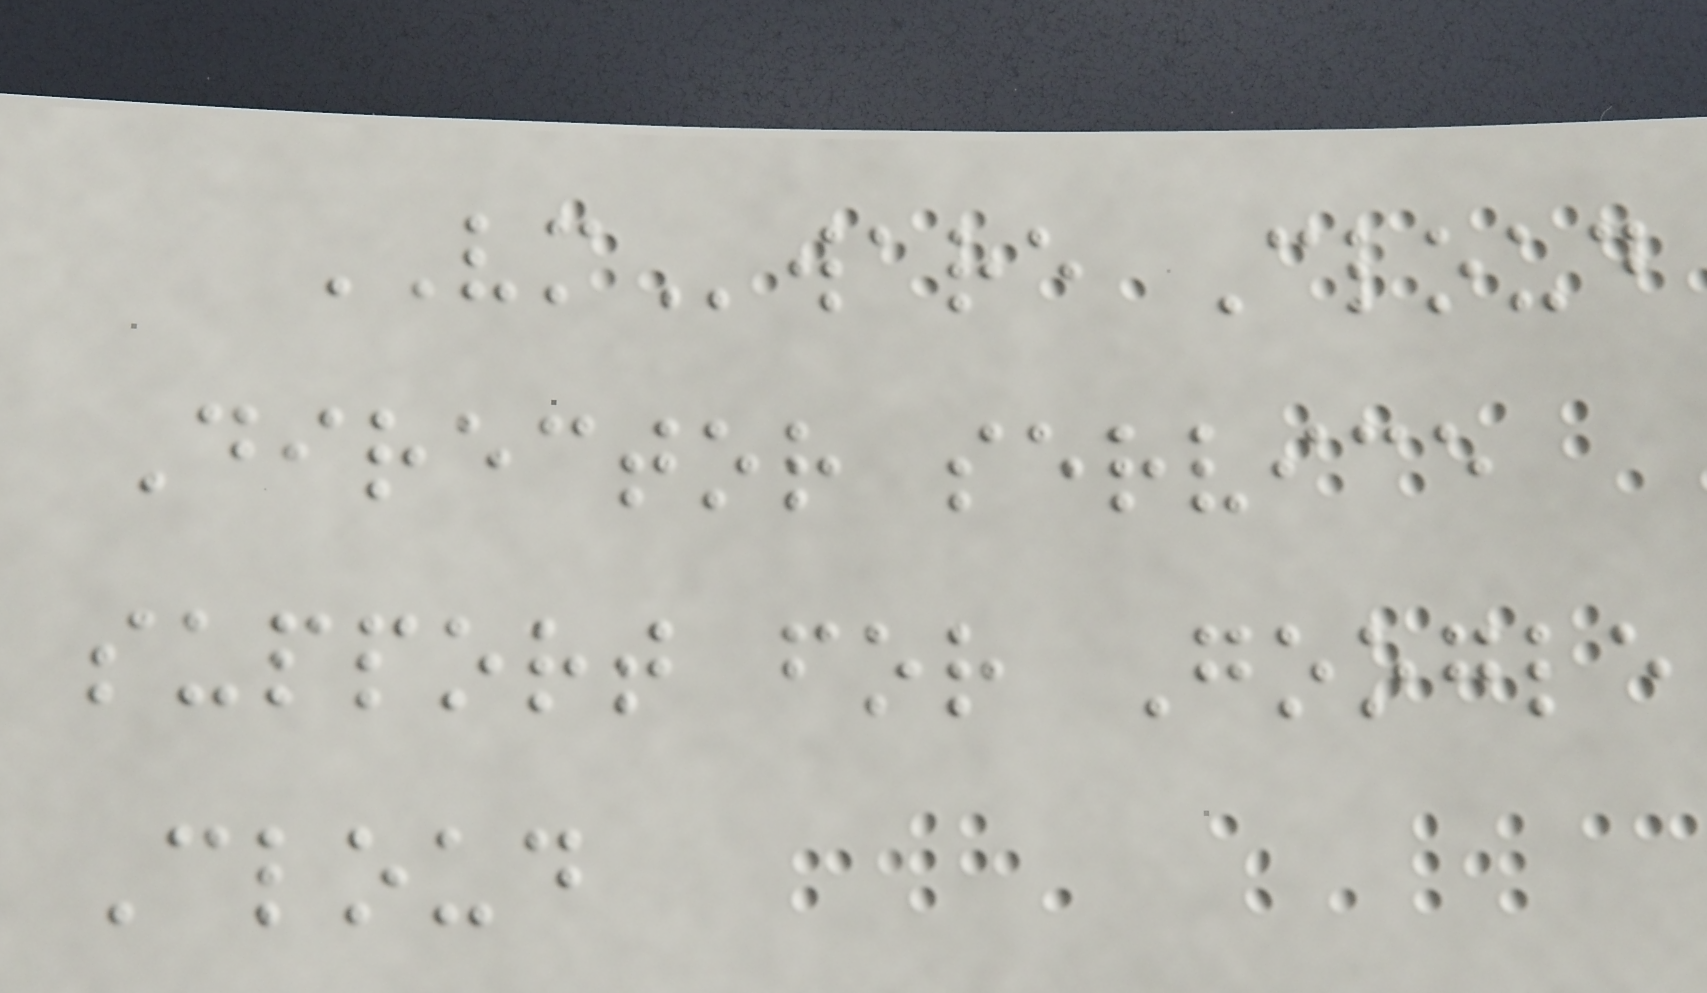VMware Cloud
Director service
support for Google
Cloud
